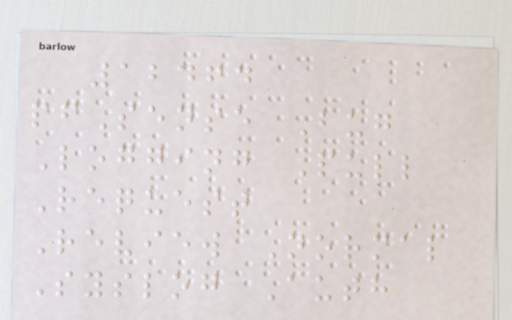12464
pfSense Bug
Logging Pull
Request
Review Normal
Syslog Auth
